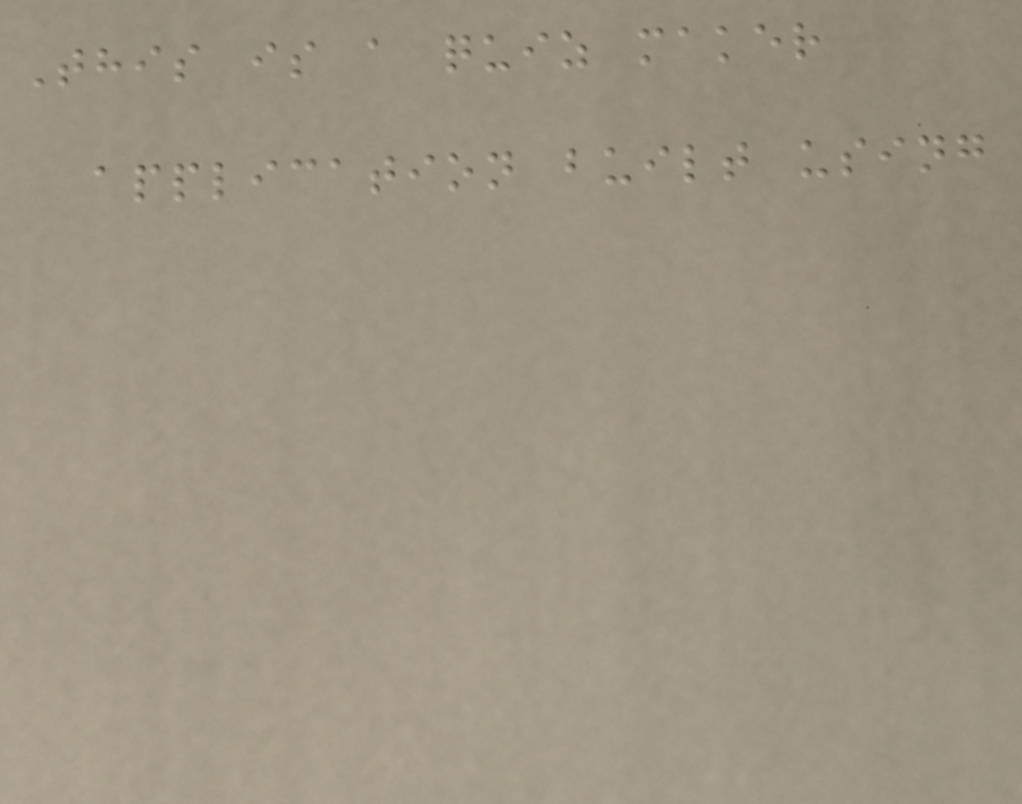This is a quiz maker
application built using
